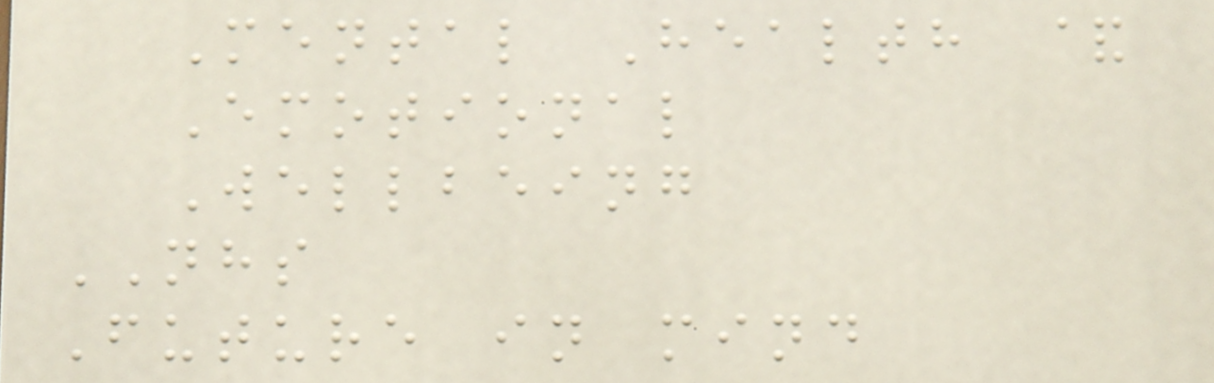Mental Health &
Emotional
Wellbeing
NHS
Future in mind
